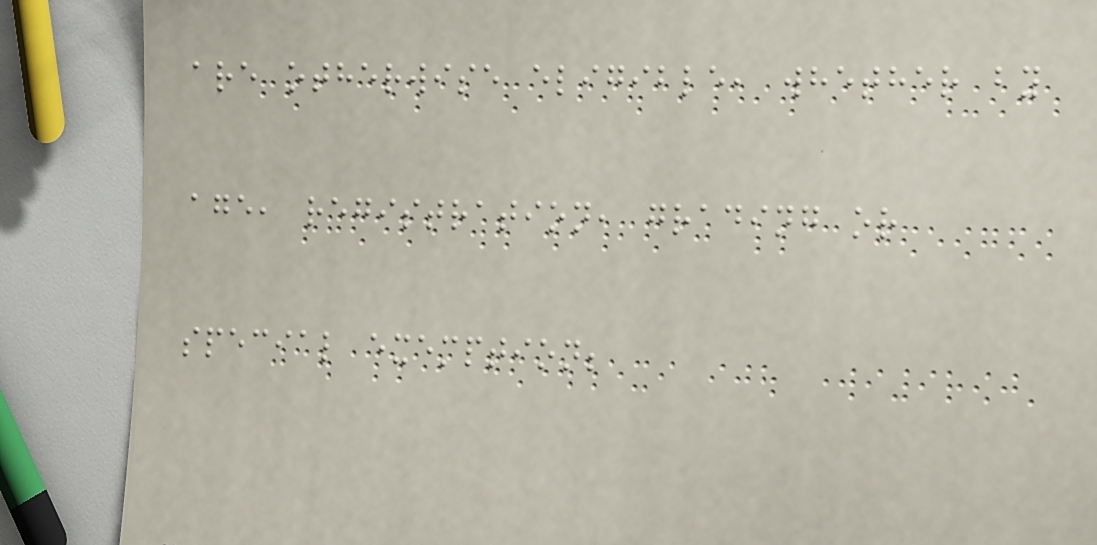are otherwise eligible, whether by
age, registration, grading or
special exemption;
